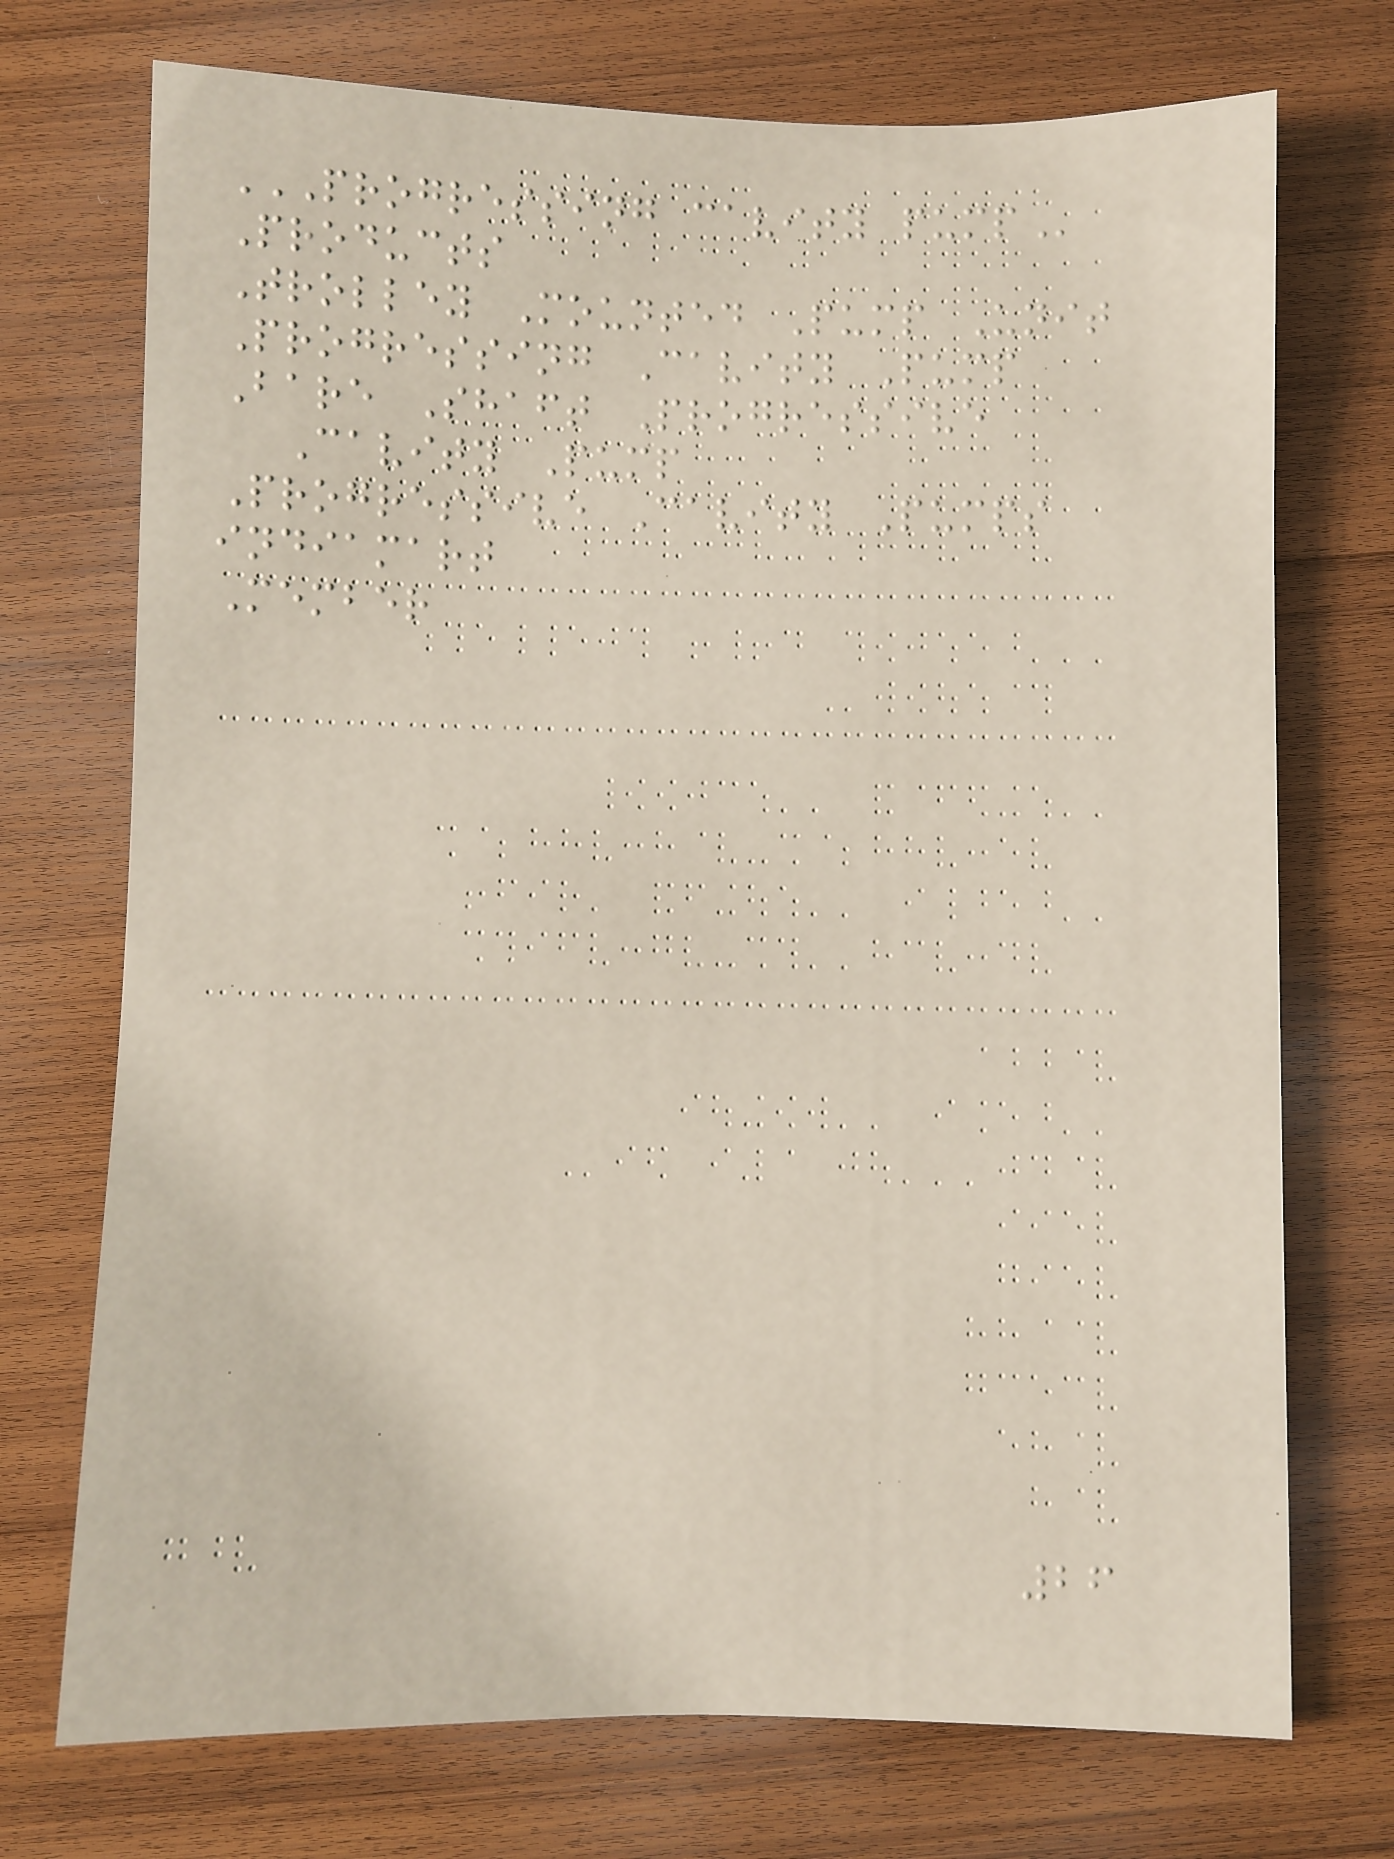PROGRESSING CAVITY PUMP
Products
Trolley Mounted Pump Unit
Progressing Cavity Pump
Bare Shaft Progressive
Cavity Pump
Progressive Cavity Pumps
indiamart
Member
26
